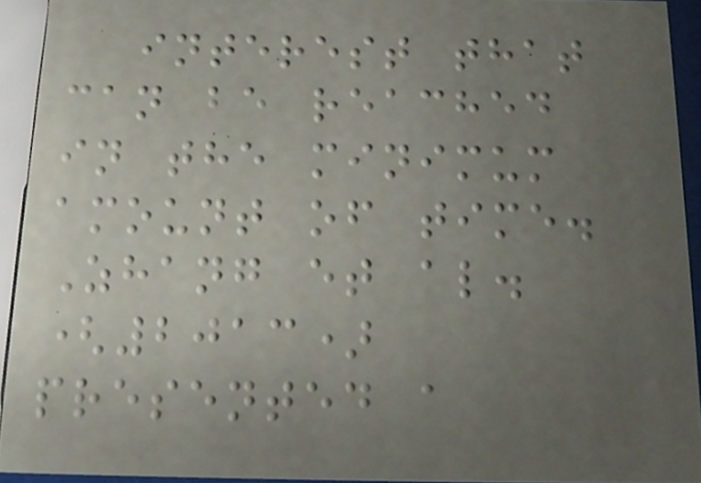interest that
can be reached
in the minimum
amount of time.
Zhang et al.
(2013)
presented a
